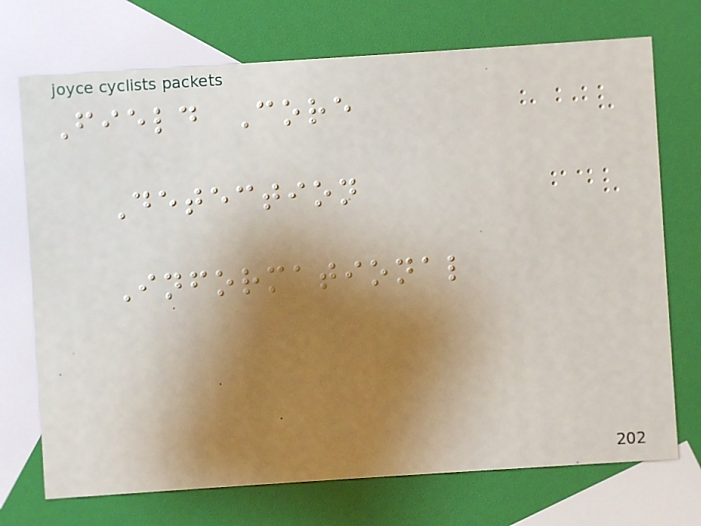Field Core
Detection
Informational
